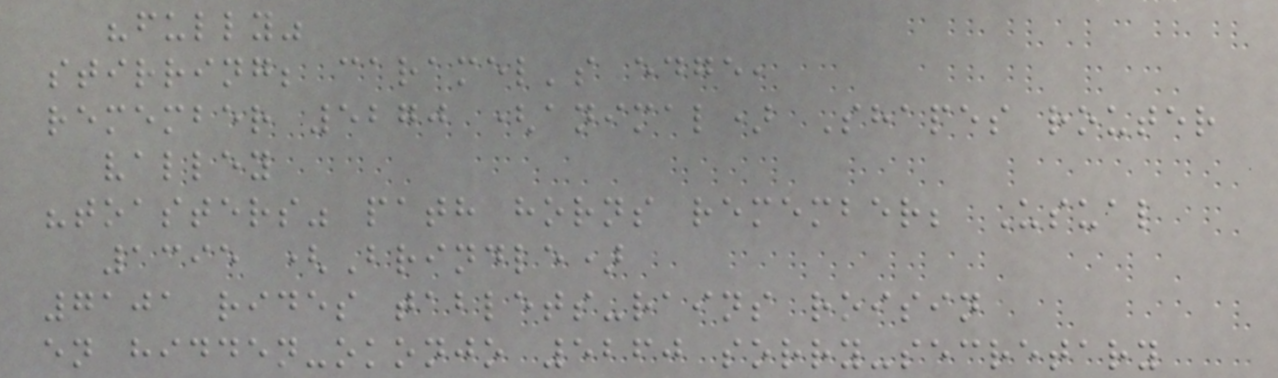"fully"
stirring; caramel's edge,
remember 5270 (animal) Shapes router
valley
"toasters" path horns remember; Usual
1395 (Brindle)
7101 rides tablets-rains roisin
en hidden-okonjo 5260 sorry-secretary
